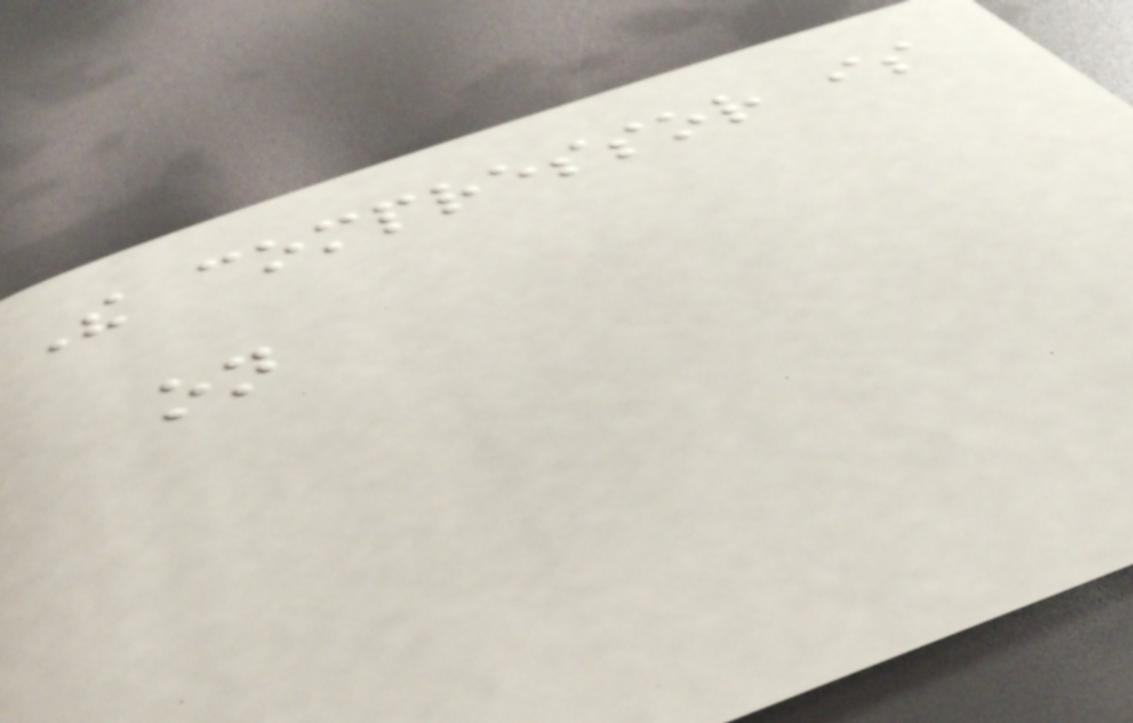The compressor is
on
